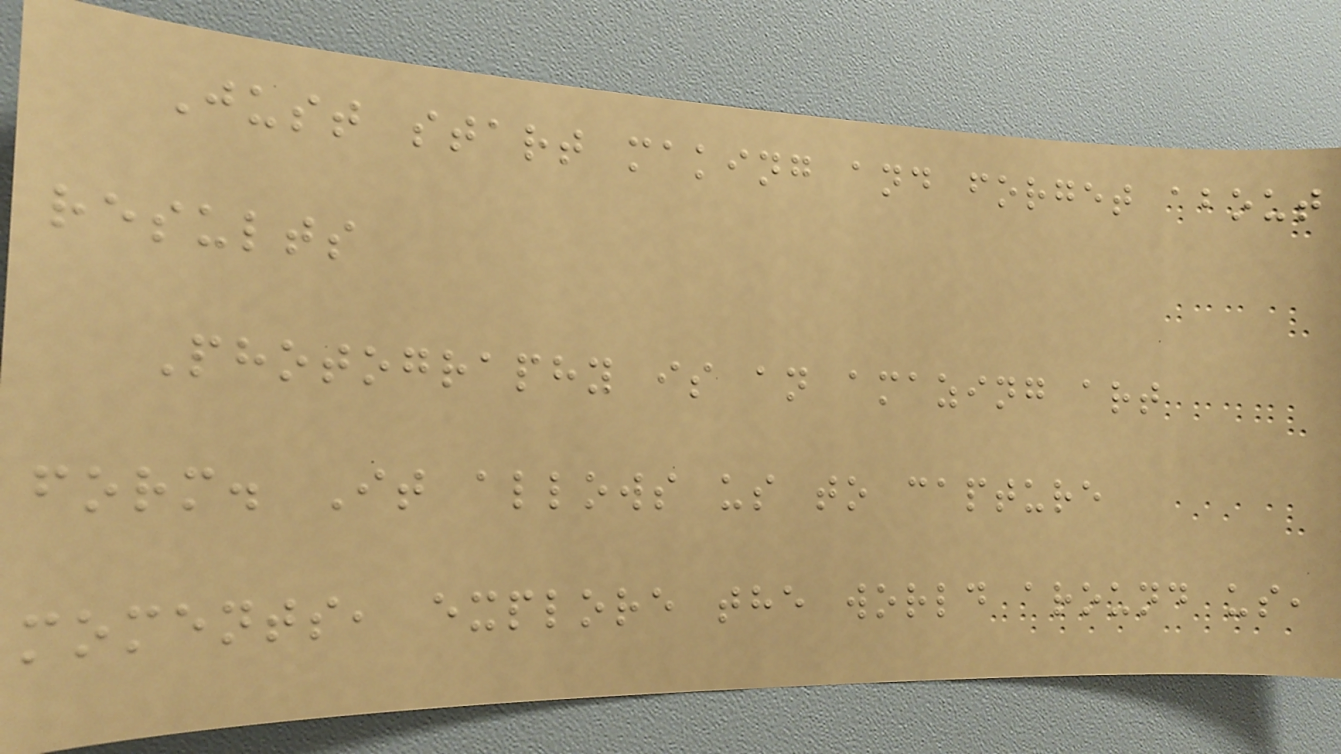Just start making and forget about
results
Photography is an amazing art
form. It allows us to capture
moments, explore the world around us,
